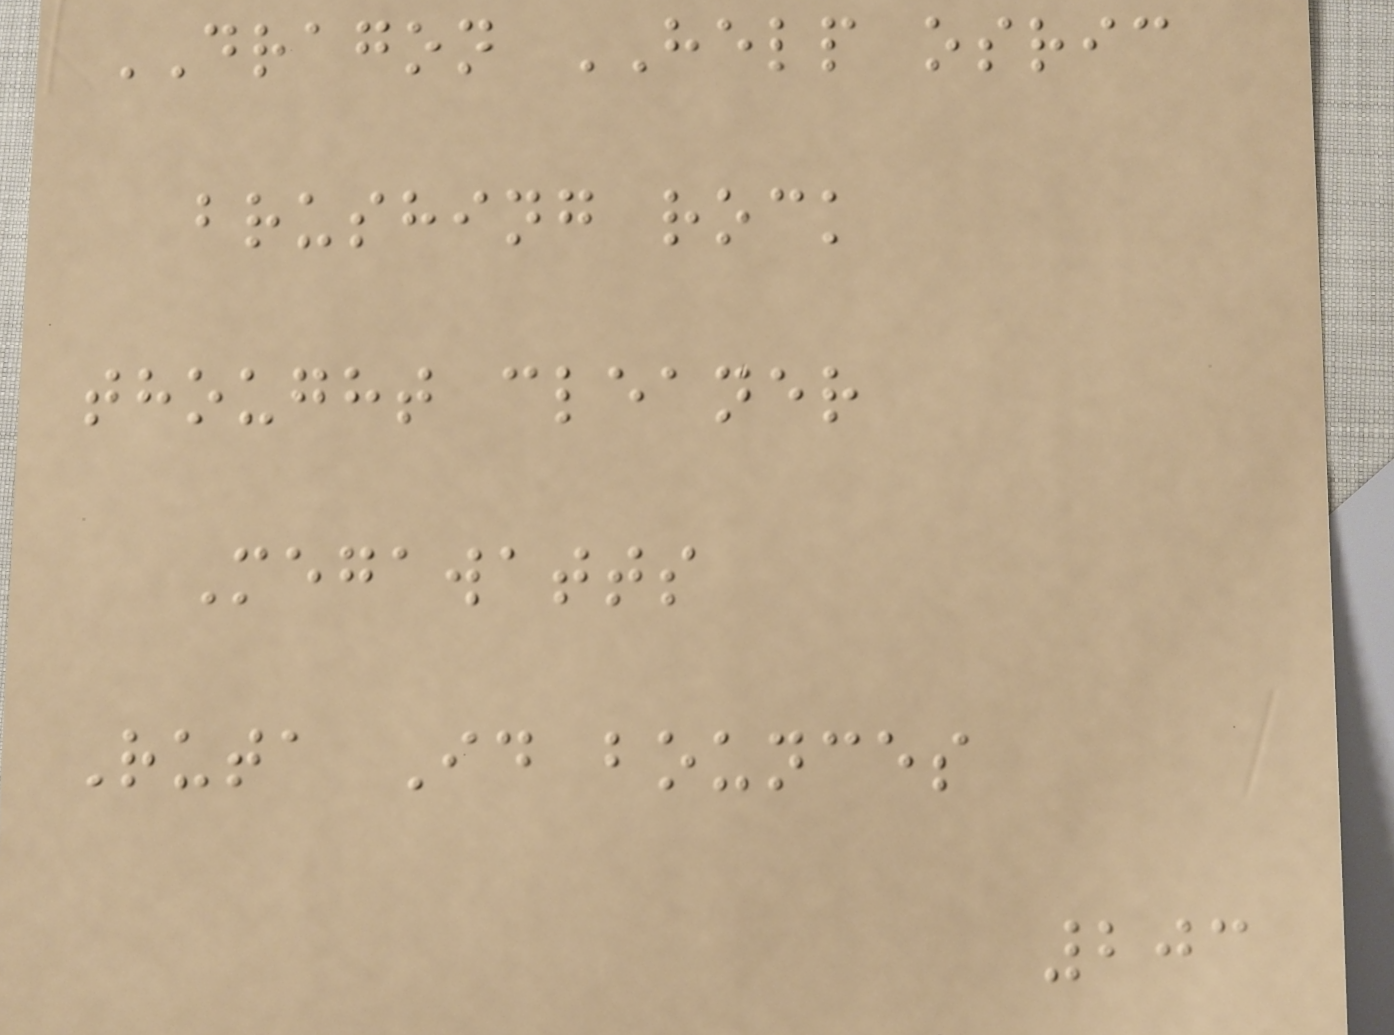DRAGON HELP osric
brushing rock
thought cleaner
Megawatts
Ruta Id bounces
203
